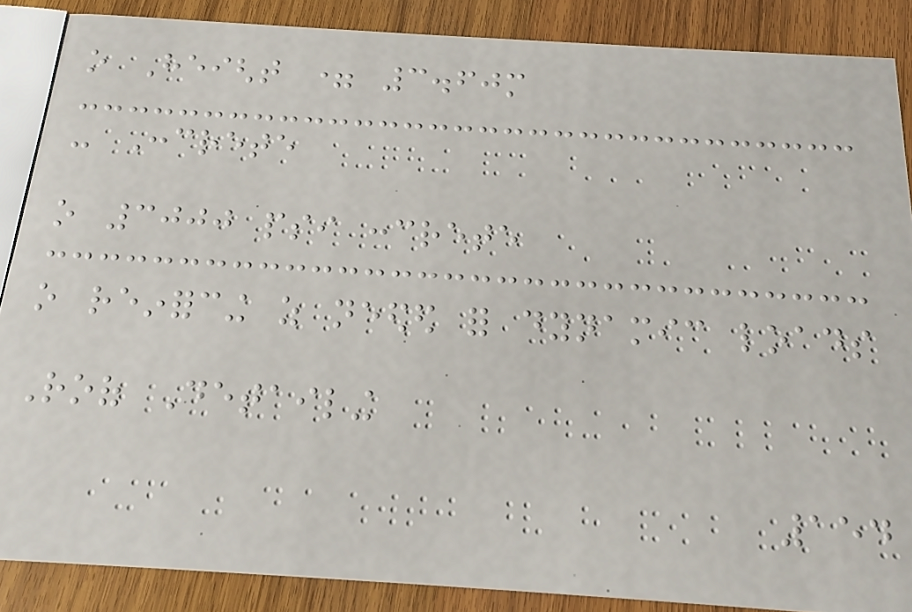o Height = 3.60m
- Concrete
o 3000 psi concrete
o reinforcing as needed for dynamic loads
Roof Detailing
154
